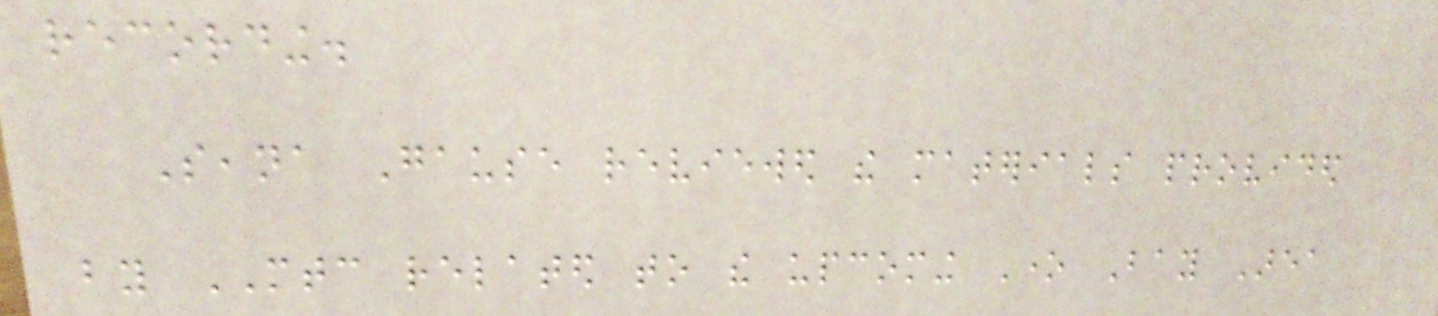recording.
Seana Gause reviewed the materials provided
by MTC related to the upcoming One Bay Area
